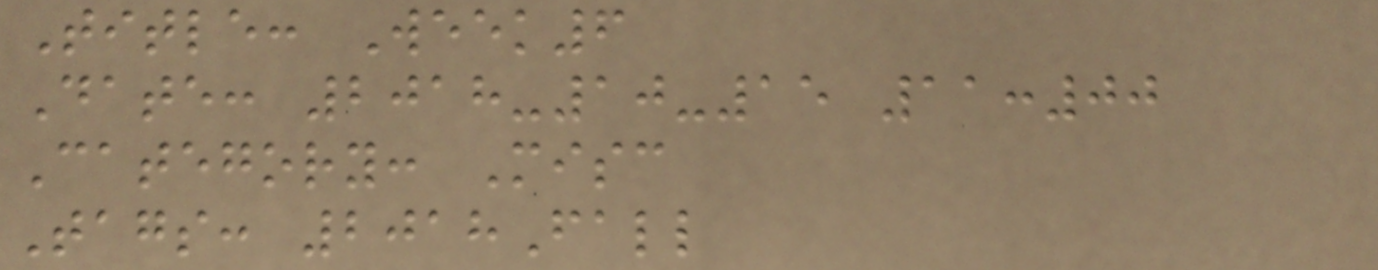Title: Week6
Date: 2018-10-15 11:00
Category: Misc
Tags: 2018Fall
